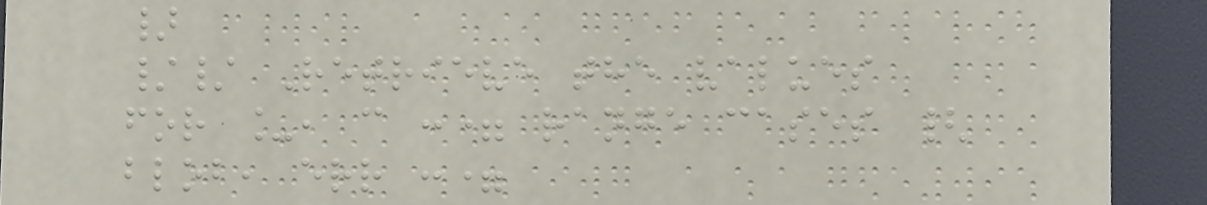}
// Retrieve the values
for _, c := range cases {
blob, err :=
